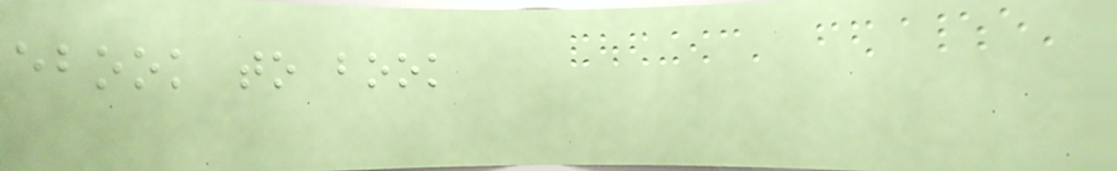ebook to book
